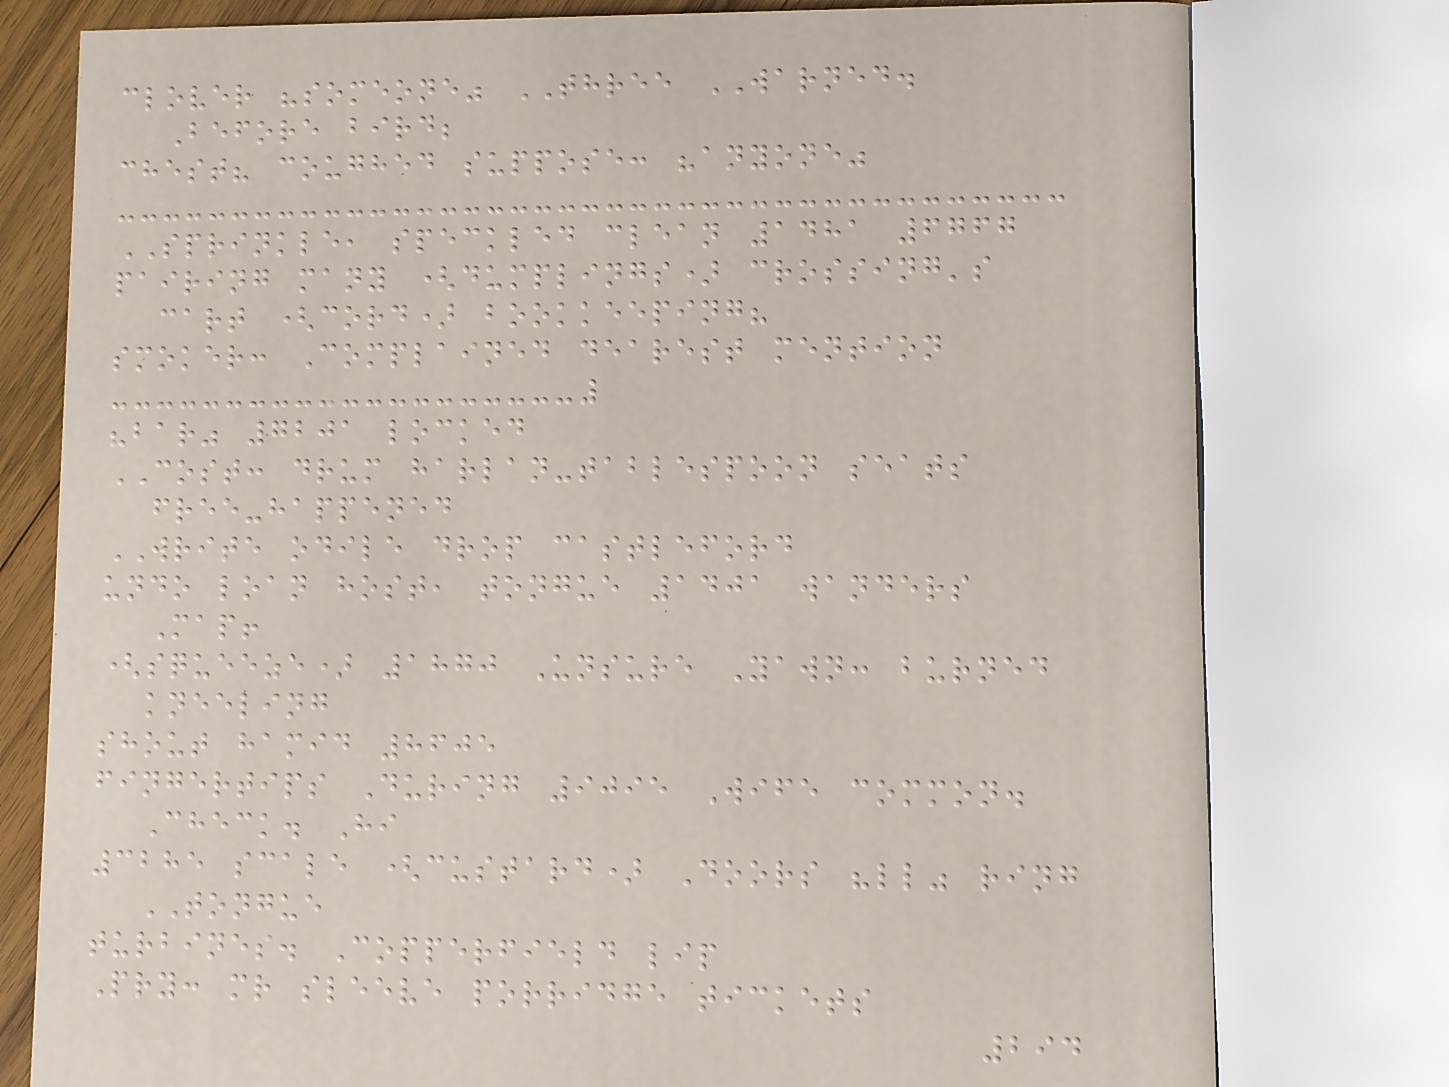clover "someone" THREE WARNED.
Before bird;
chest? coughed suppose: "anyone"
SPRINKLE, speckled clean 1481 6767
pairing many (dumplings) crossing's
cart (cord) bookkeeping?
smoker: Complained dearest mention
"bar" 7201 locked
COST: drum harlan-tablespoon seats
free-happened
WRITE odile drop castleford
undo loan host, tongue 1401 wanders
Map!
(squeeze) 1870 Unsure Yawn: burned
kneeling
shout hamid 8605
fingertips During 9095 Wife common.
Check. Hi
3285 scale (custard) Doors "ll" ring
TONGUE
turbines. Copperfield lip
Pry: mr sleeve porridge tickets
294
